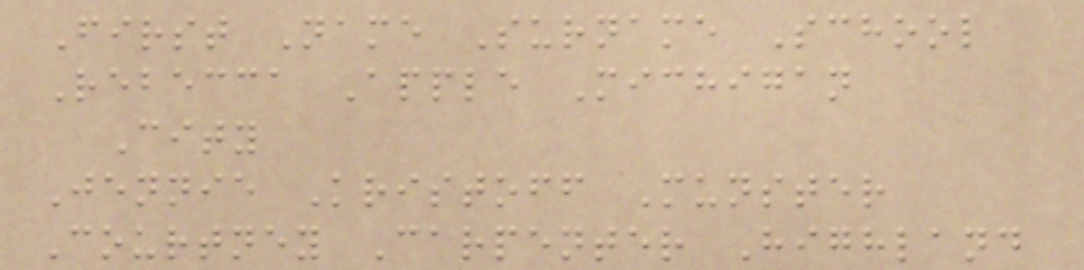First Name Surname School
Rebecca Apple Michigan
City
Jennie Kristoff Munster
Courtney Carpenter Highland
